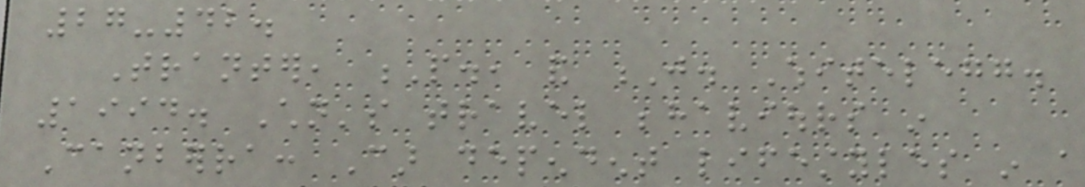27-42.
Tranter, P., and J. Whitelegg.
1994. Children's travel behaviours in
Canberra: Car dependent lifestyles in a
